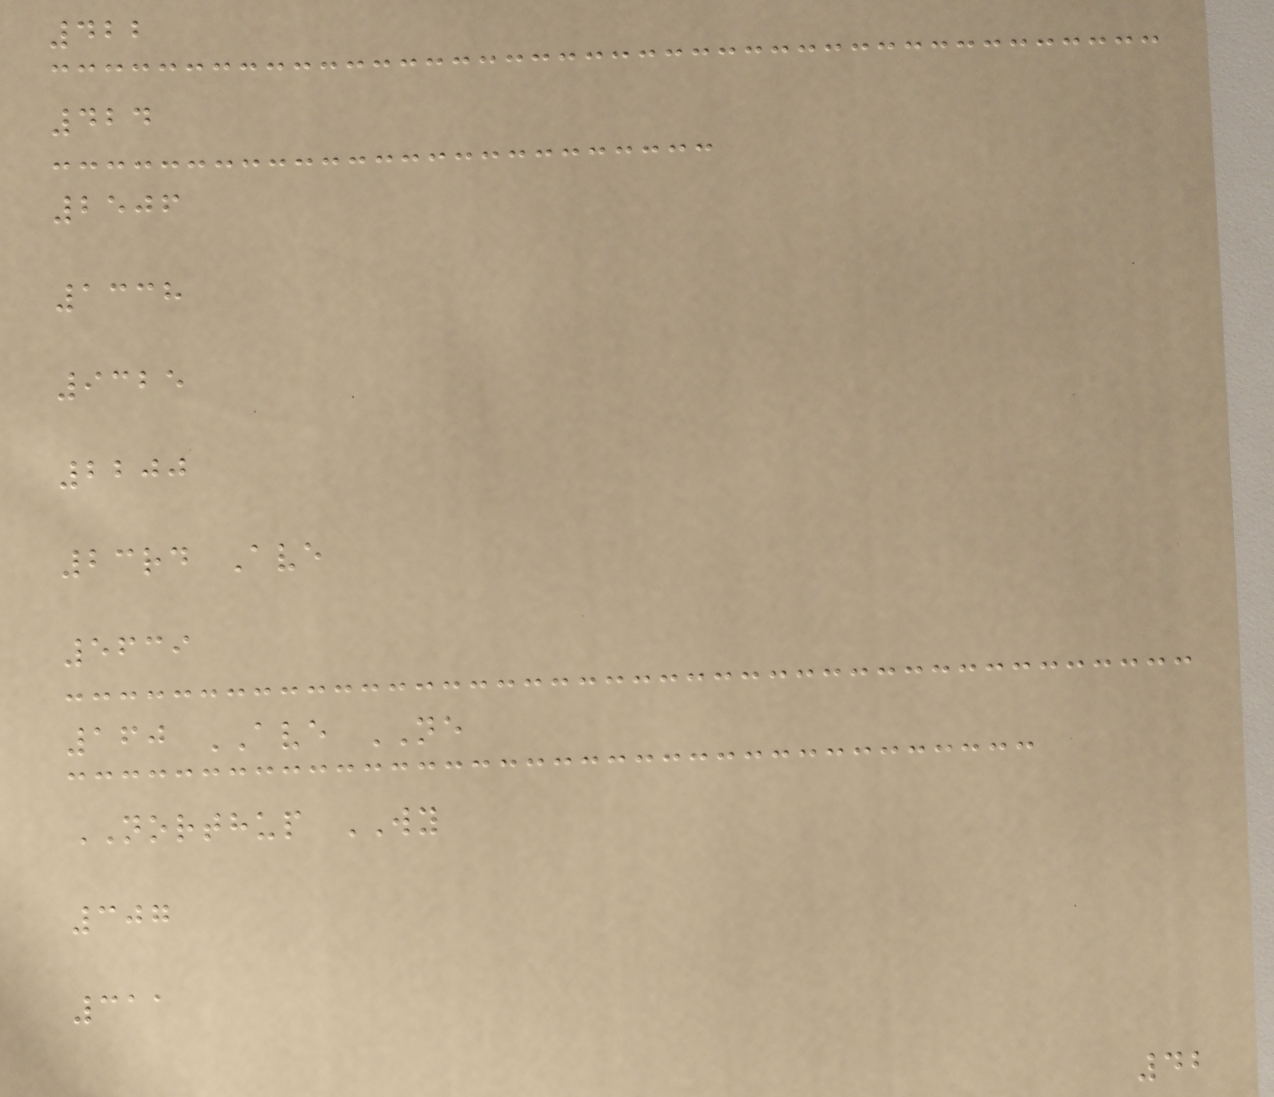422
424
2506
1338
9325
2200
23rd Ave
5639
160 AVE NE
NORTHUP WY
307
311
42
